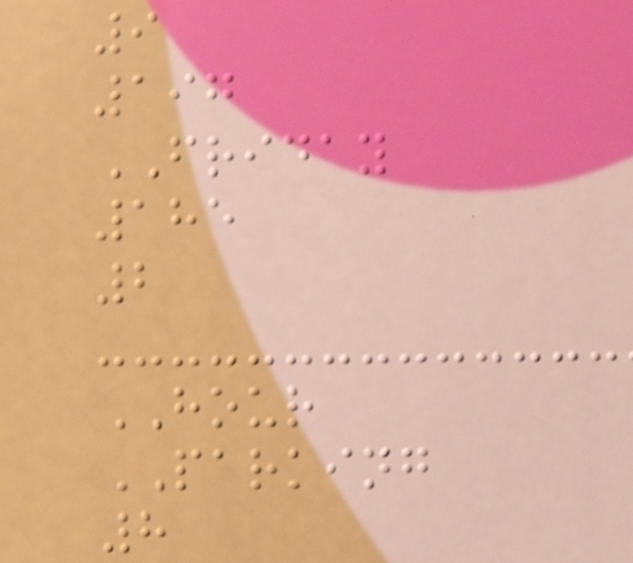9
197
FRIDAY
185
2
HOUR
PARKING
8
